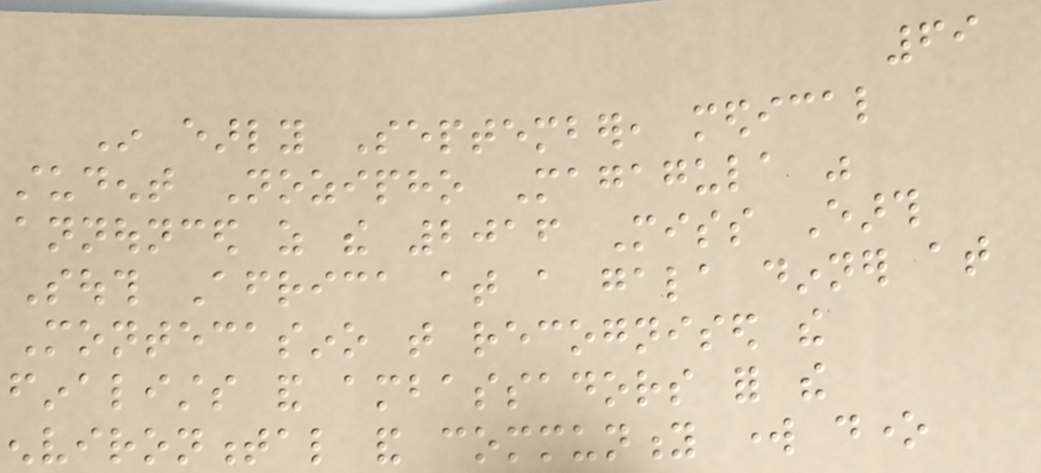69
In early September, medical
student Nozipho Magagula was
announced as the 2016 Miss Earth
South Africa at a gala dinner at
Montecasino that recognised the
finalists and ambassadors for the
environmental and community work done
